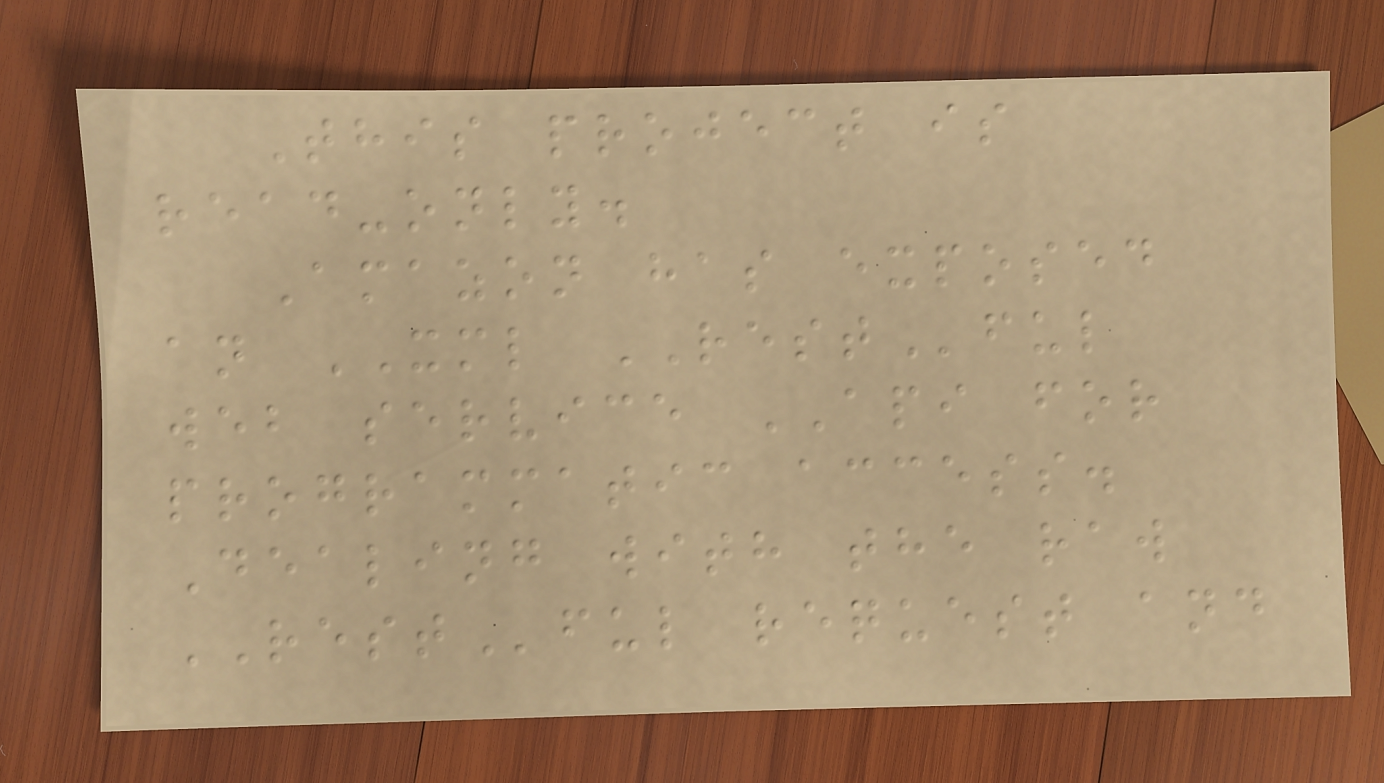This project is
read-only.
Amazon has exposed
an XML RESTful
web service API for
programmatic access.
Dealing with the raw
RESTful request and
